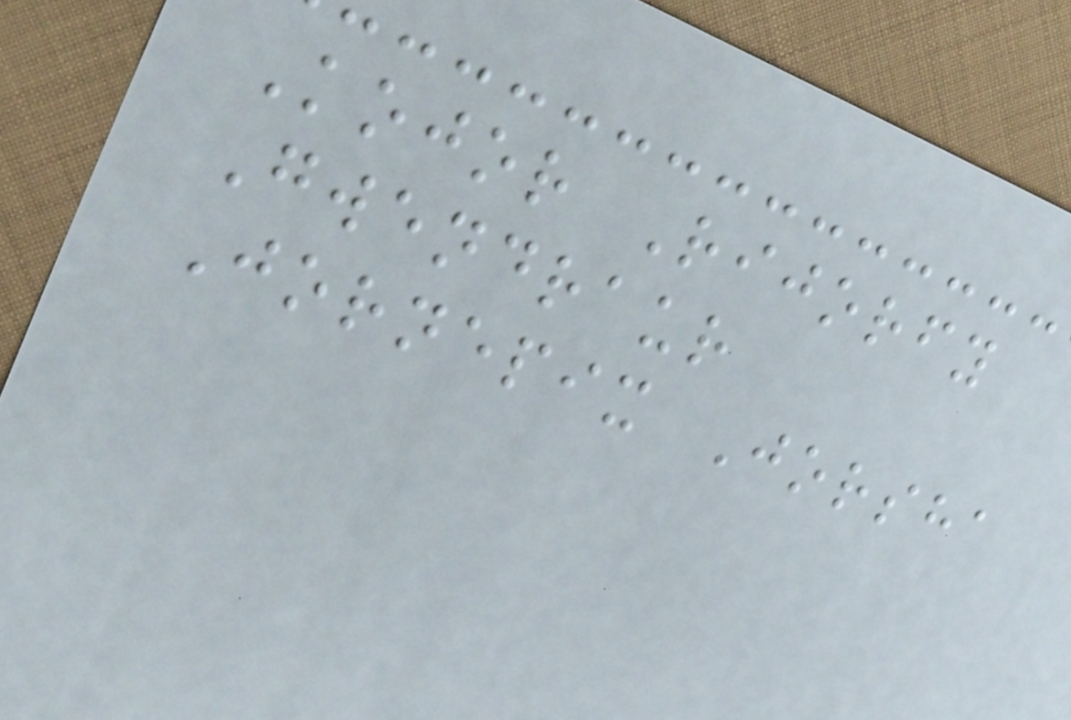Kojor Rijorfy
Gwendraur
Jornepix Jorsha
